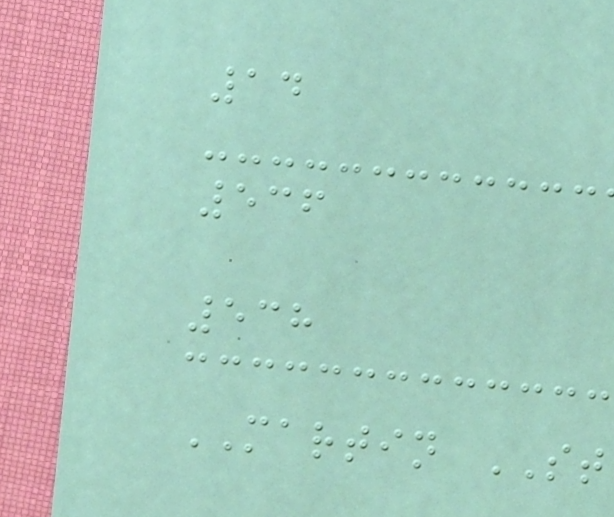14
536
538
MARTIN ST
